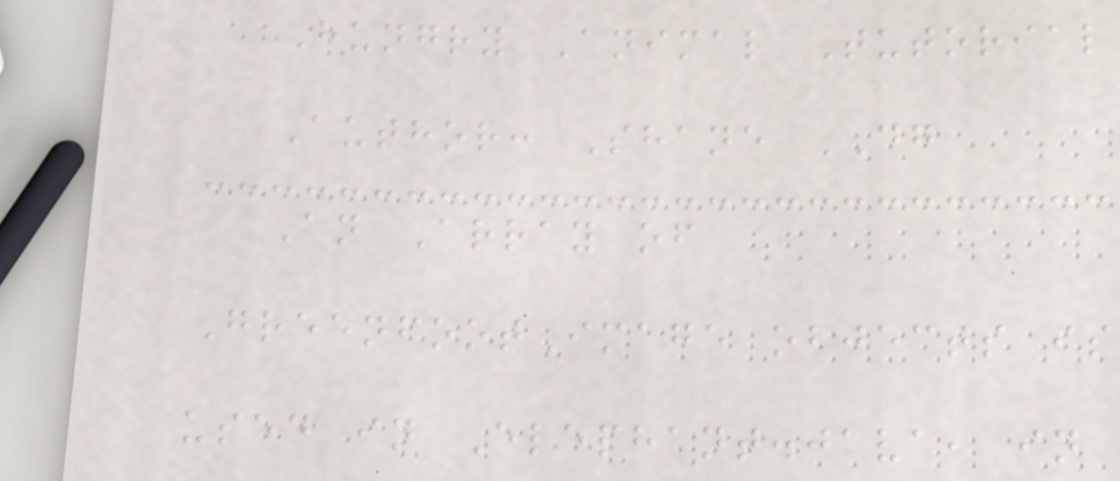Hungry Animal Tutorial
Author: Shane DG
An Array of
GreenfootImage objects is
used in Elephant.java, in
